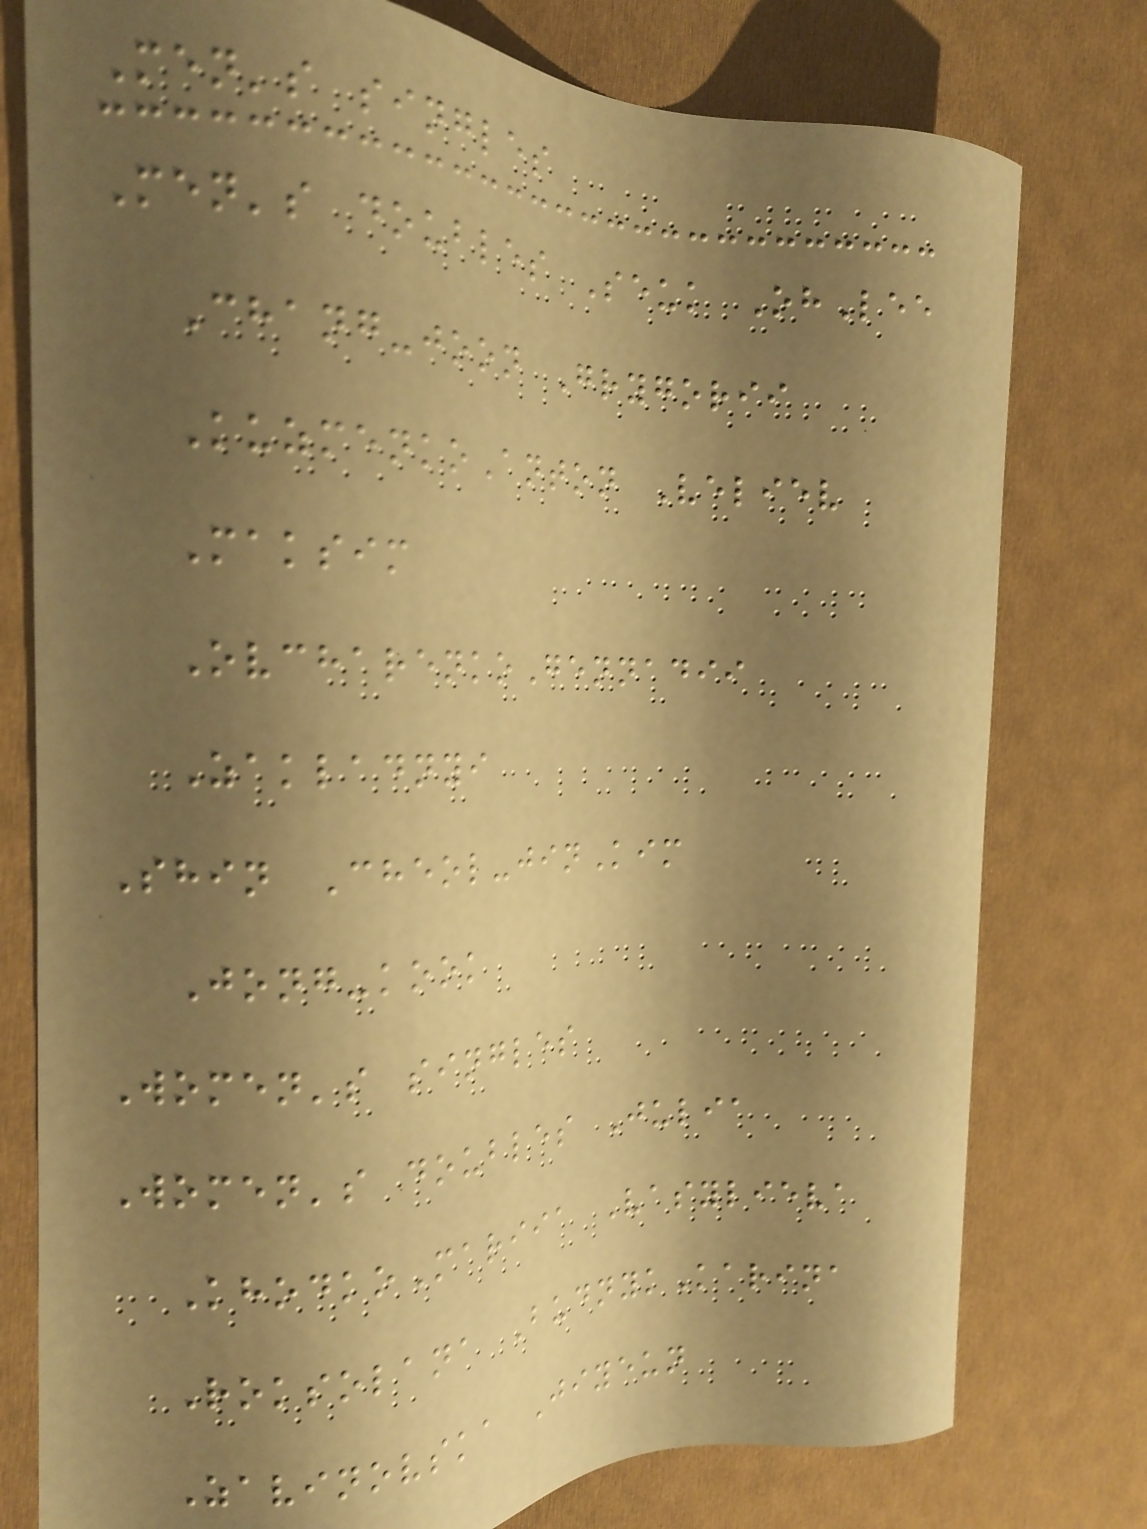Men's singles
Men's doubles Seuk OhLee
Chang-joon Grygorii
KuzmenkoAnton Veliev
Maksim
OvcharenkoGennadii
Zakladnyi
Shin Cheol-jinKim
Jong-kook
Women's singles
Women's doubles Julia
KhodkoMariia Vasylieva
Roksolana BudnykKarina
Zavinovska Jiyeun
